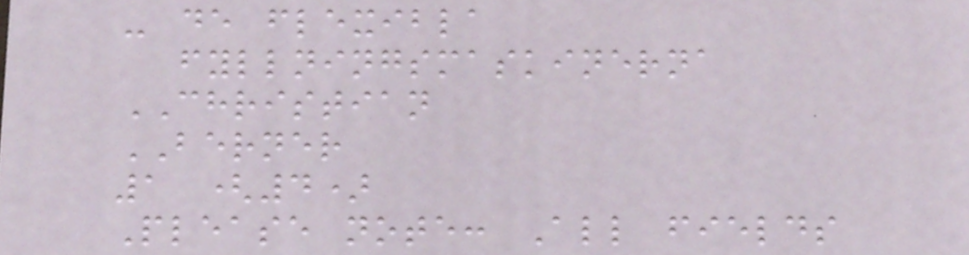- de flexibla
fyllningsmaskinerna
CHRISTIAN
BERNER
1 (4)
Please note: All fields
